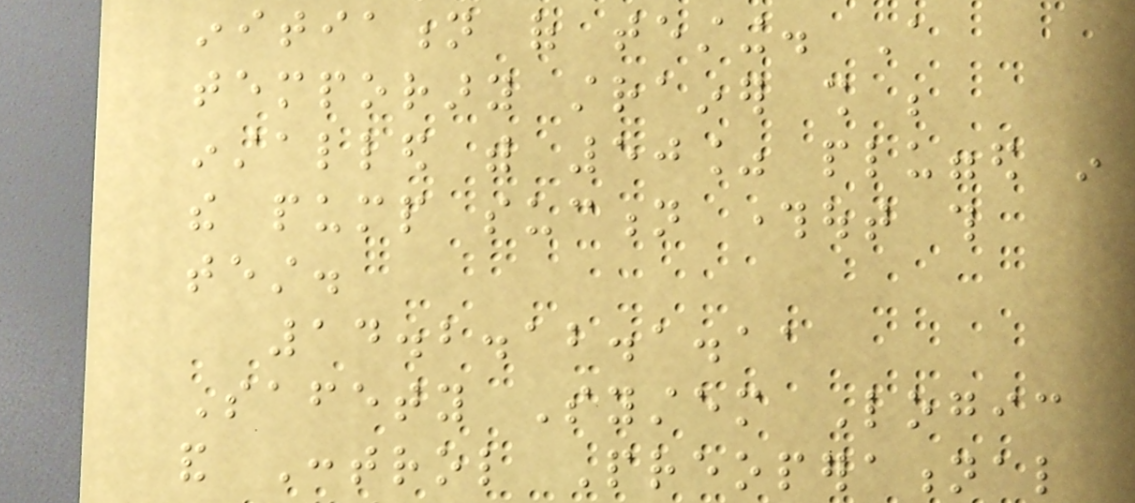initiation of testing. A
temporary strainer shall be
installed with 50% plugged in
the pump suction throughout this
test.
14.2.12.1.11
Safety System Logic
and Control Preoperational
